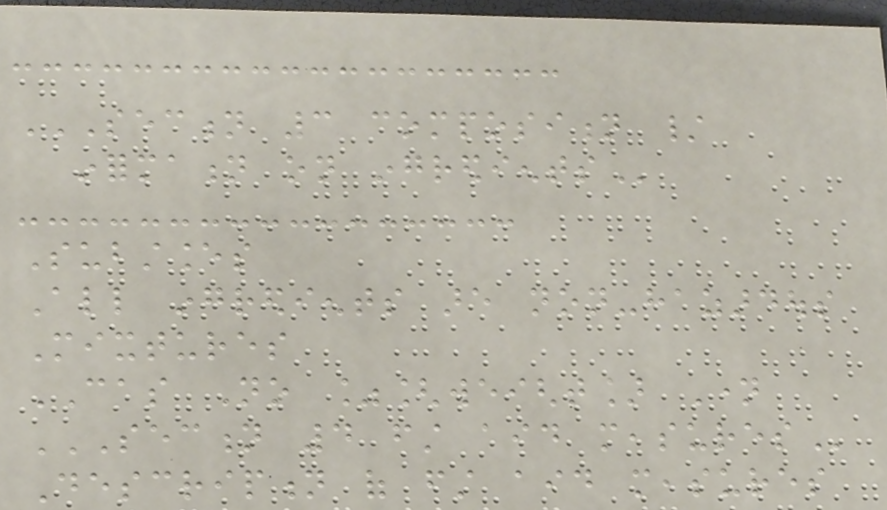SECTION 3 COMPOSITION /
INFORMATION ON INGREDIENTS
Substances
All ingredients are non-hazardous
Mixtures
CAS No %[weight] Name
SECTION 4 FIRST AID MEASURES
Description of first aid measures
